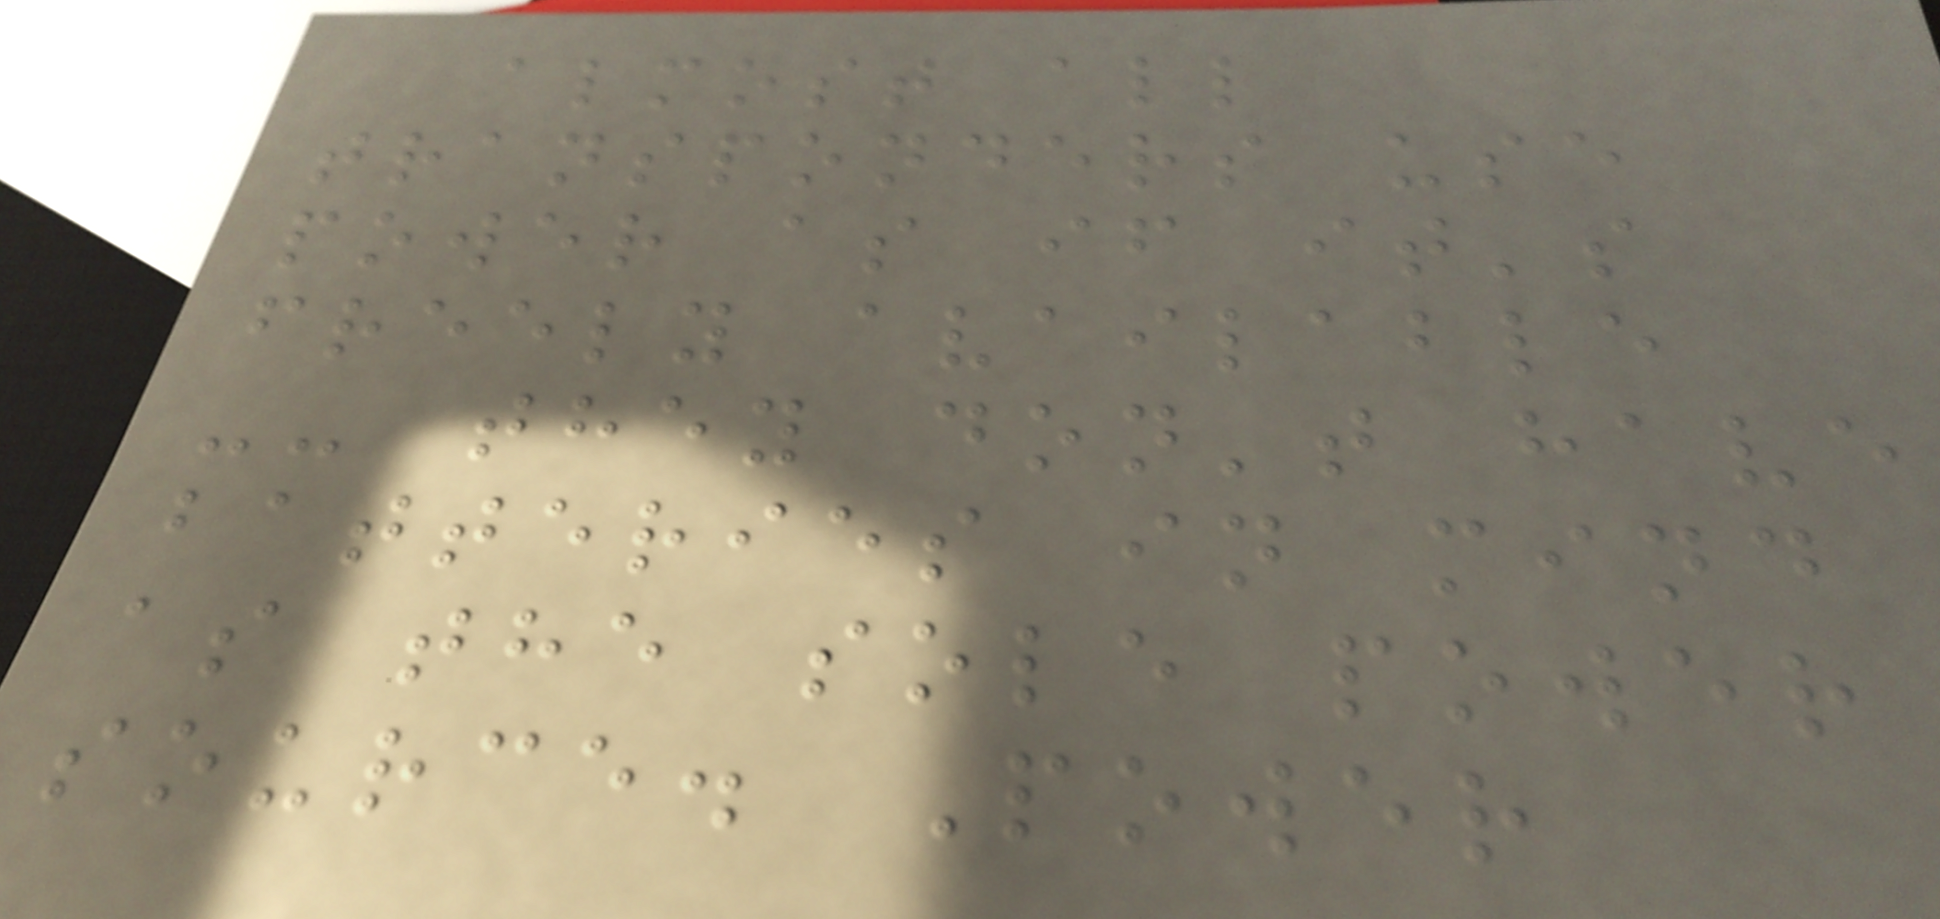almost all
transponders use
power as if it's
freely available
-- they don't have
batteries in mind
as the sole power
source. Power
